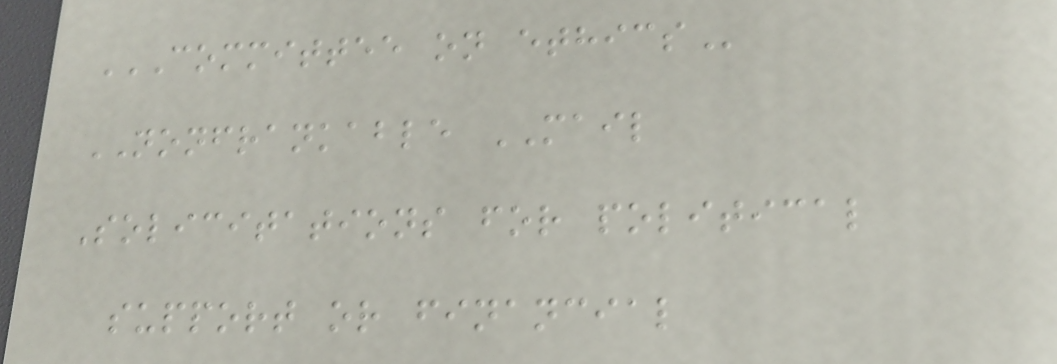COMMITTEE ON ETHICS
NONFRANKABLE MAIL
Solicitations for political
support or financial
